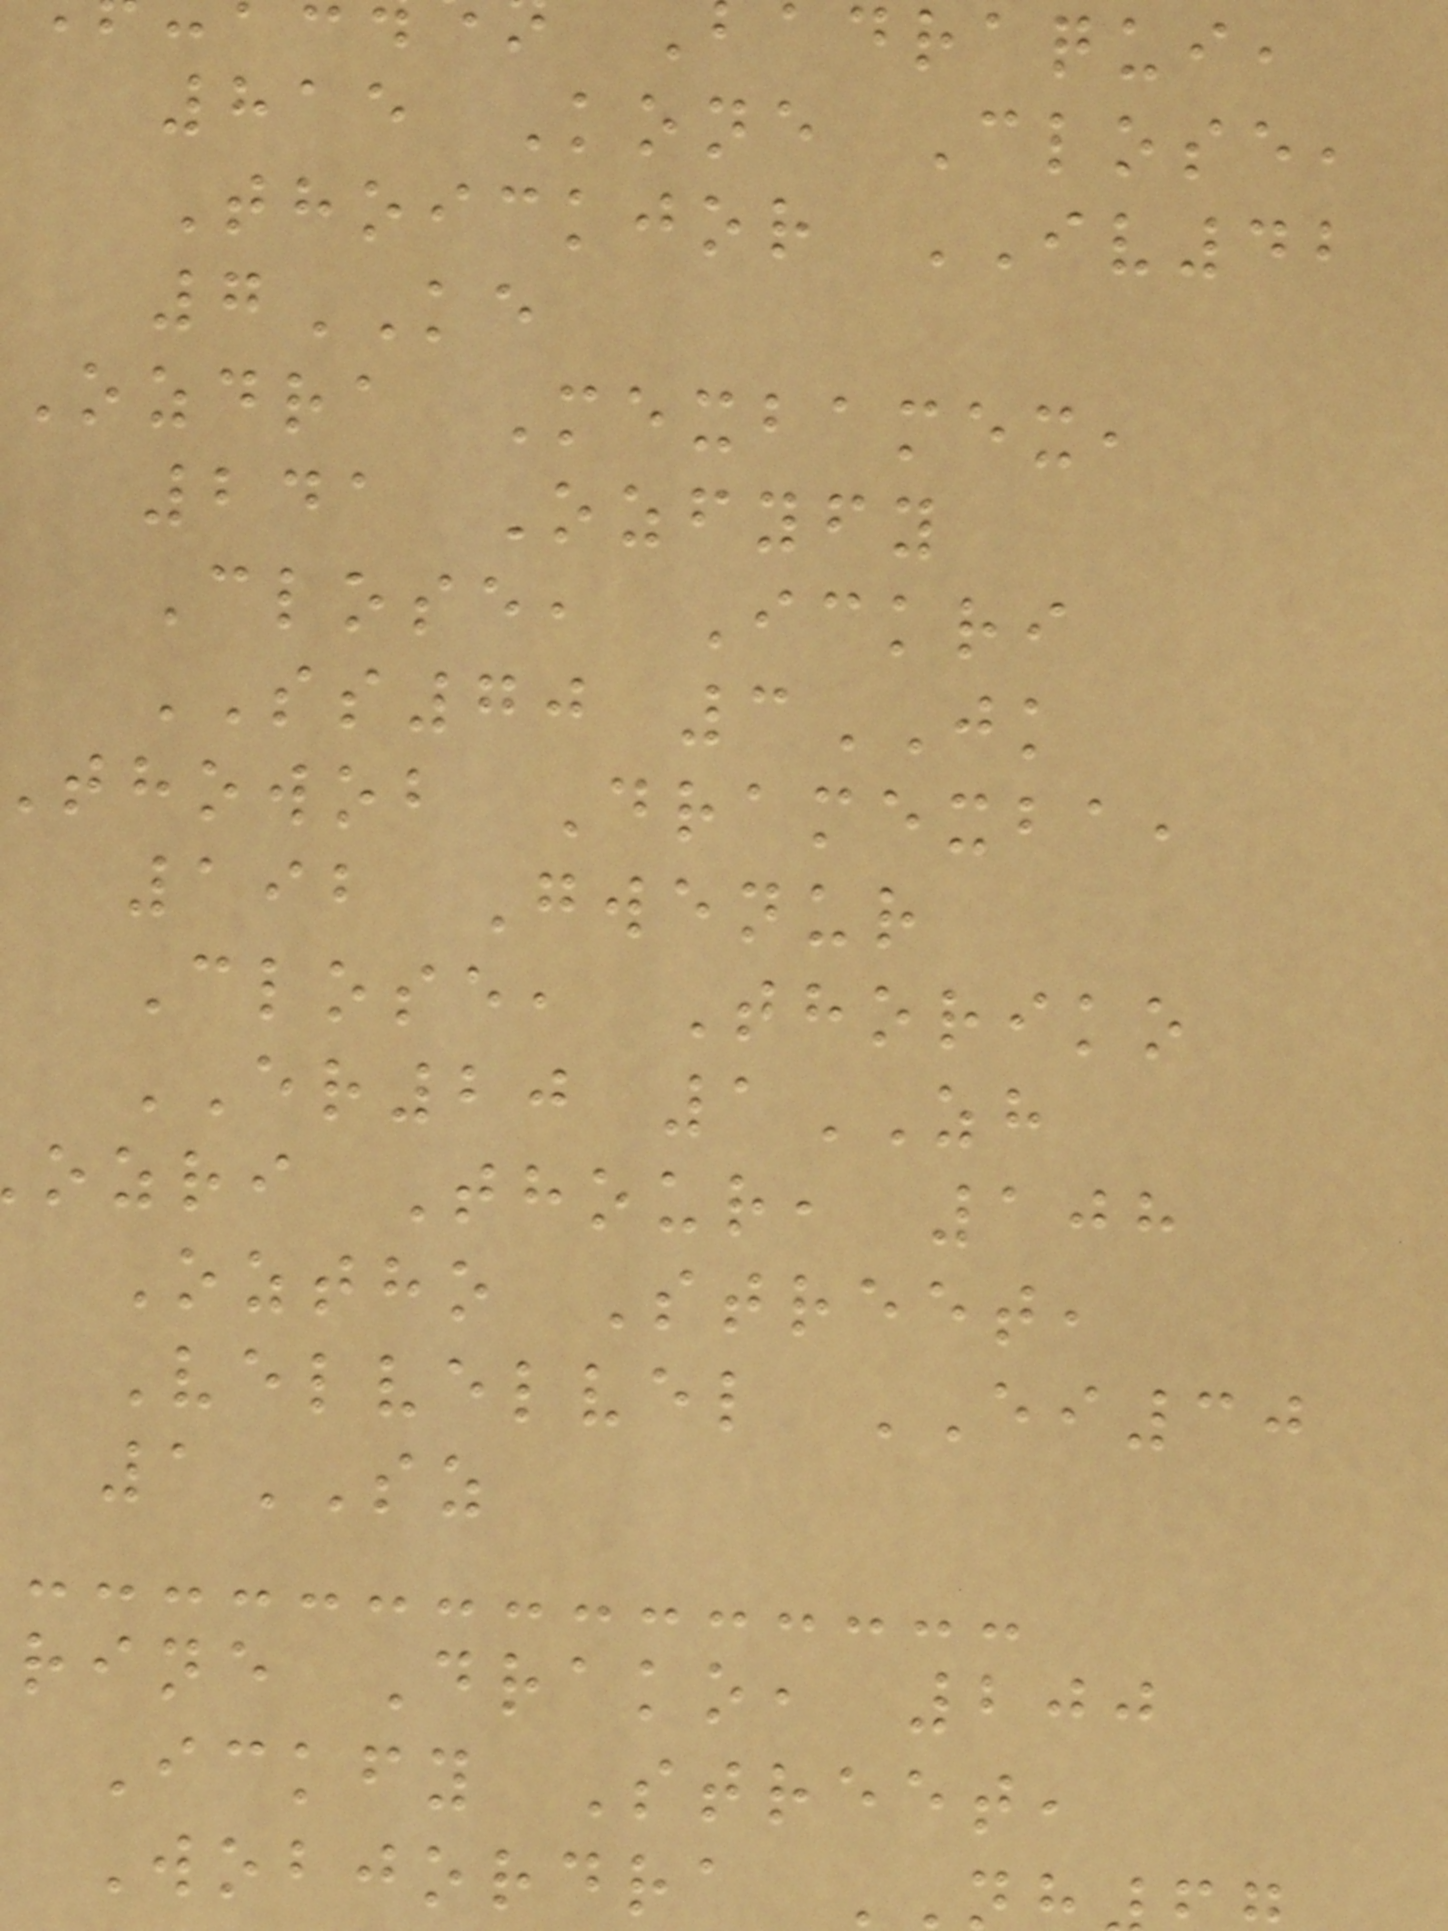adraqui,
815 Kone Close,
Thoickjor IV42
7KE
Ozdra Mexbamex,
241 Ozfyfy
Close, Ickri
SS70 3JK
thowob Dramexba,
192 Gwenur
Close, Thoriko
ER20 1ZH
ozri Thour, 108
Oztho Street,
Velvelvel EI30
1SZ
rine Drako, 200
Ickfy Street,
Wobjordra
